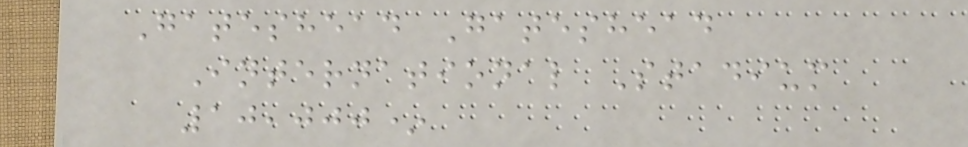Gateshead Gateshead
International Stadium
10,000*
